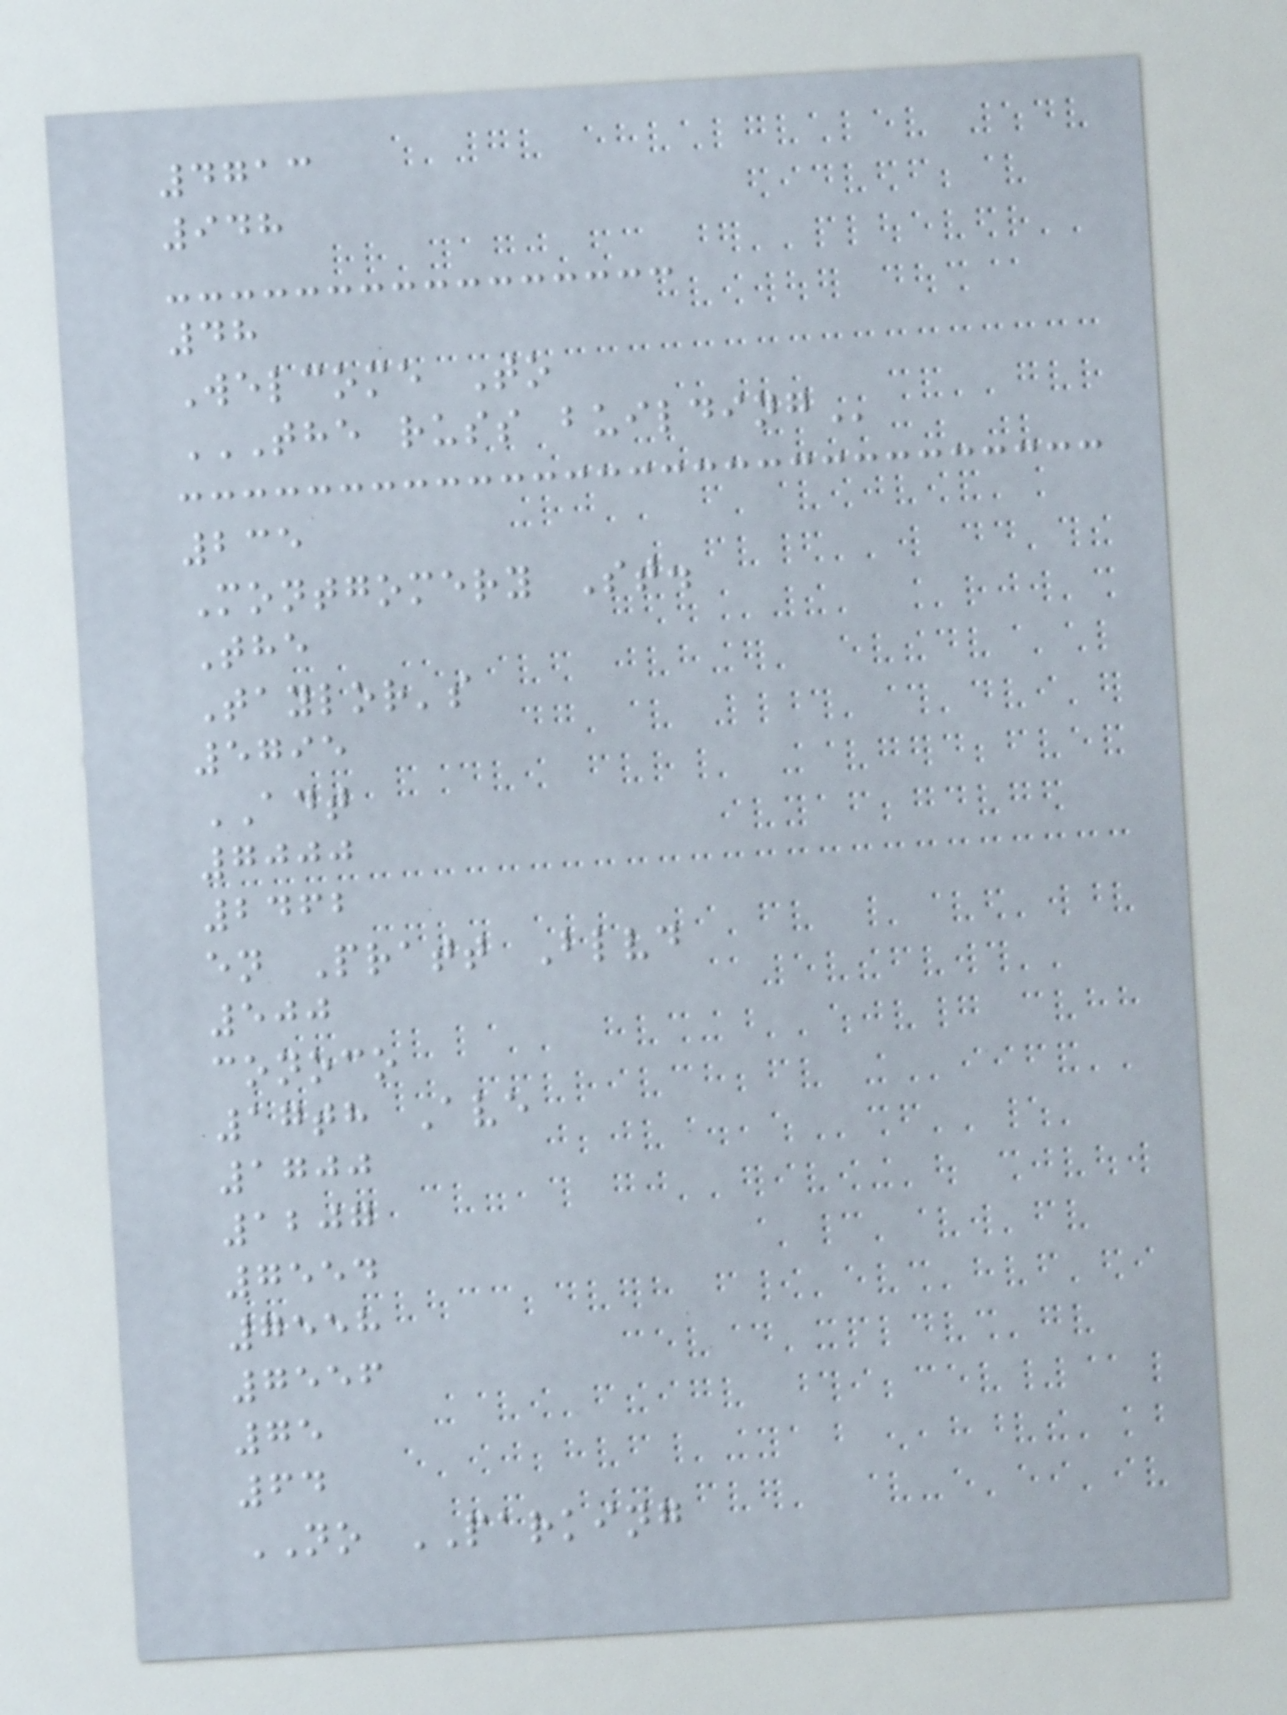4713
948
48
Welcome To
THE RUSS BUILDING
235
Montgomery St.
The
Taylor's
5795
ADT
7000
2462
en Pratt Blvd
500
conoco
17th Ave
1700
1207
7554
7558
7556
75
64
NO PARKING
